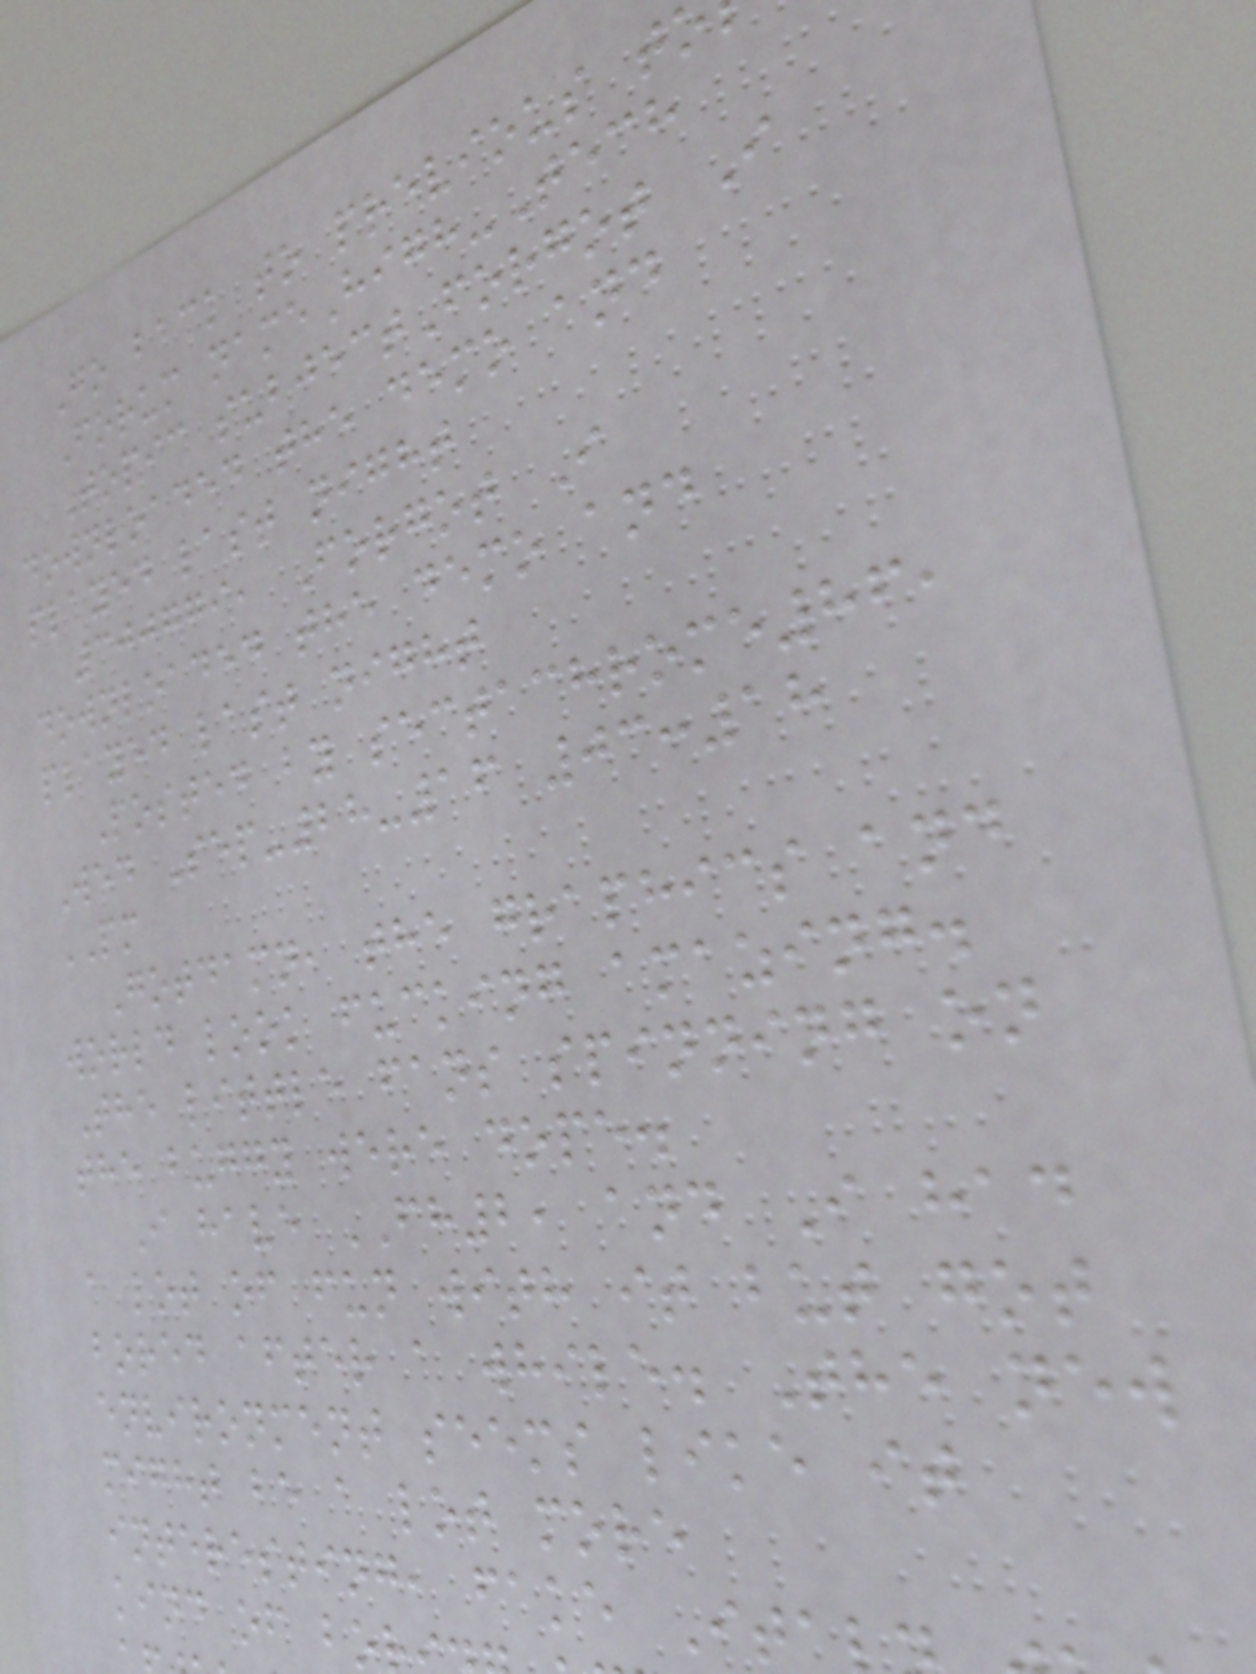Go back to previous t
Forum nameHigh-Tech
Topic subjectForgot I
downloaded the demo and
played last night
300779, Forgot I
downloaded the demo and
played last night
Posted by sectachrome86,
Wed Sep-28-16 03:18
PM
Gotdamn, the graphics and
world look fucking amazing.
The little fans spinning on
the buggy were dope.
I have FH2, and I had
a lot of fun with it but got
bored after a while. The new
environment seems like it
might be a lot more
interesting, fake It
kind of bo
